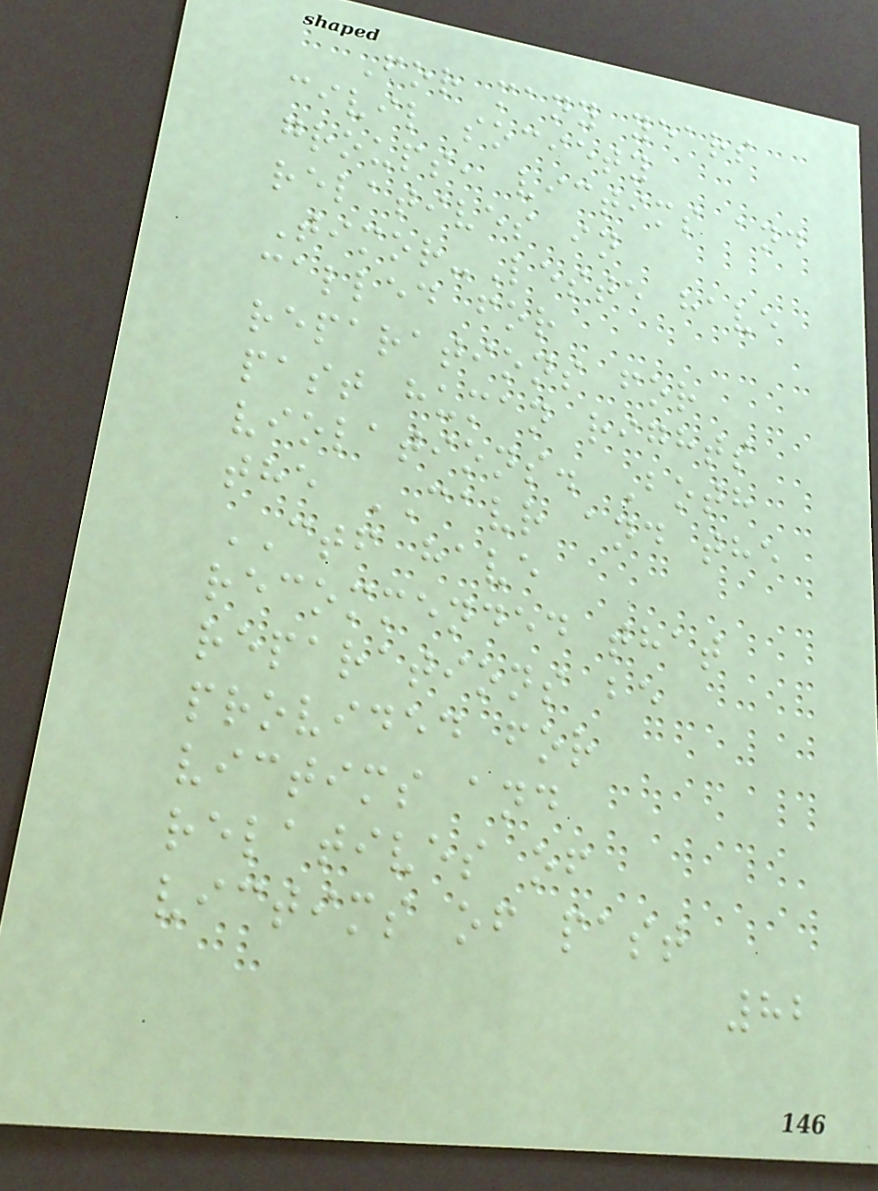For many years
civil society
groups, victims and
relatives in
Timor-Leste have
called for
reparations for
past human rights
violations. Both
the CAVR and the
CTF have
recommended that
reparations be
provided for
victims and
relatives of
victims of past
82
